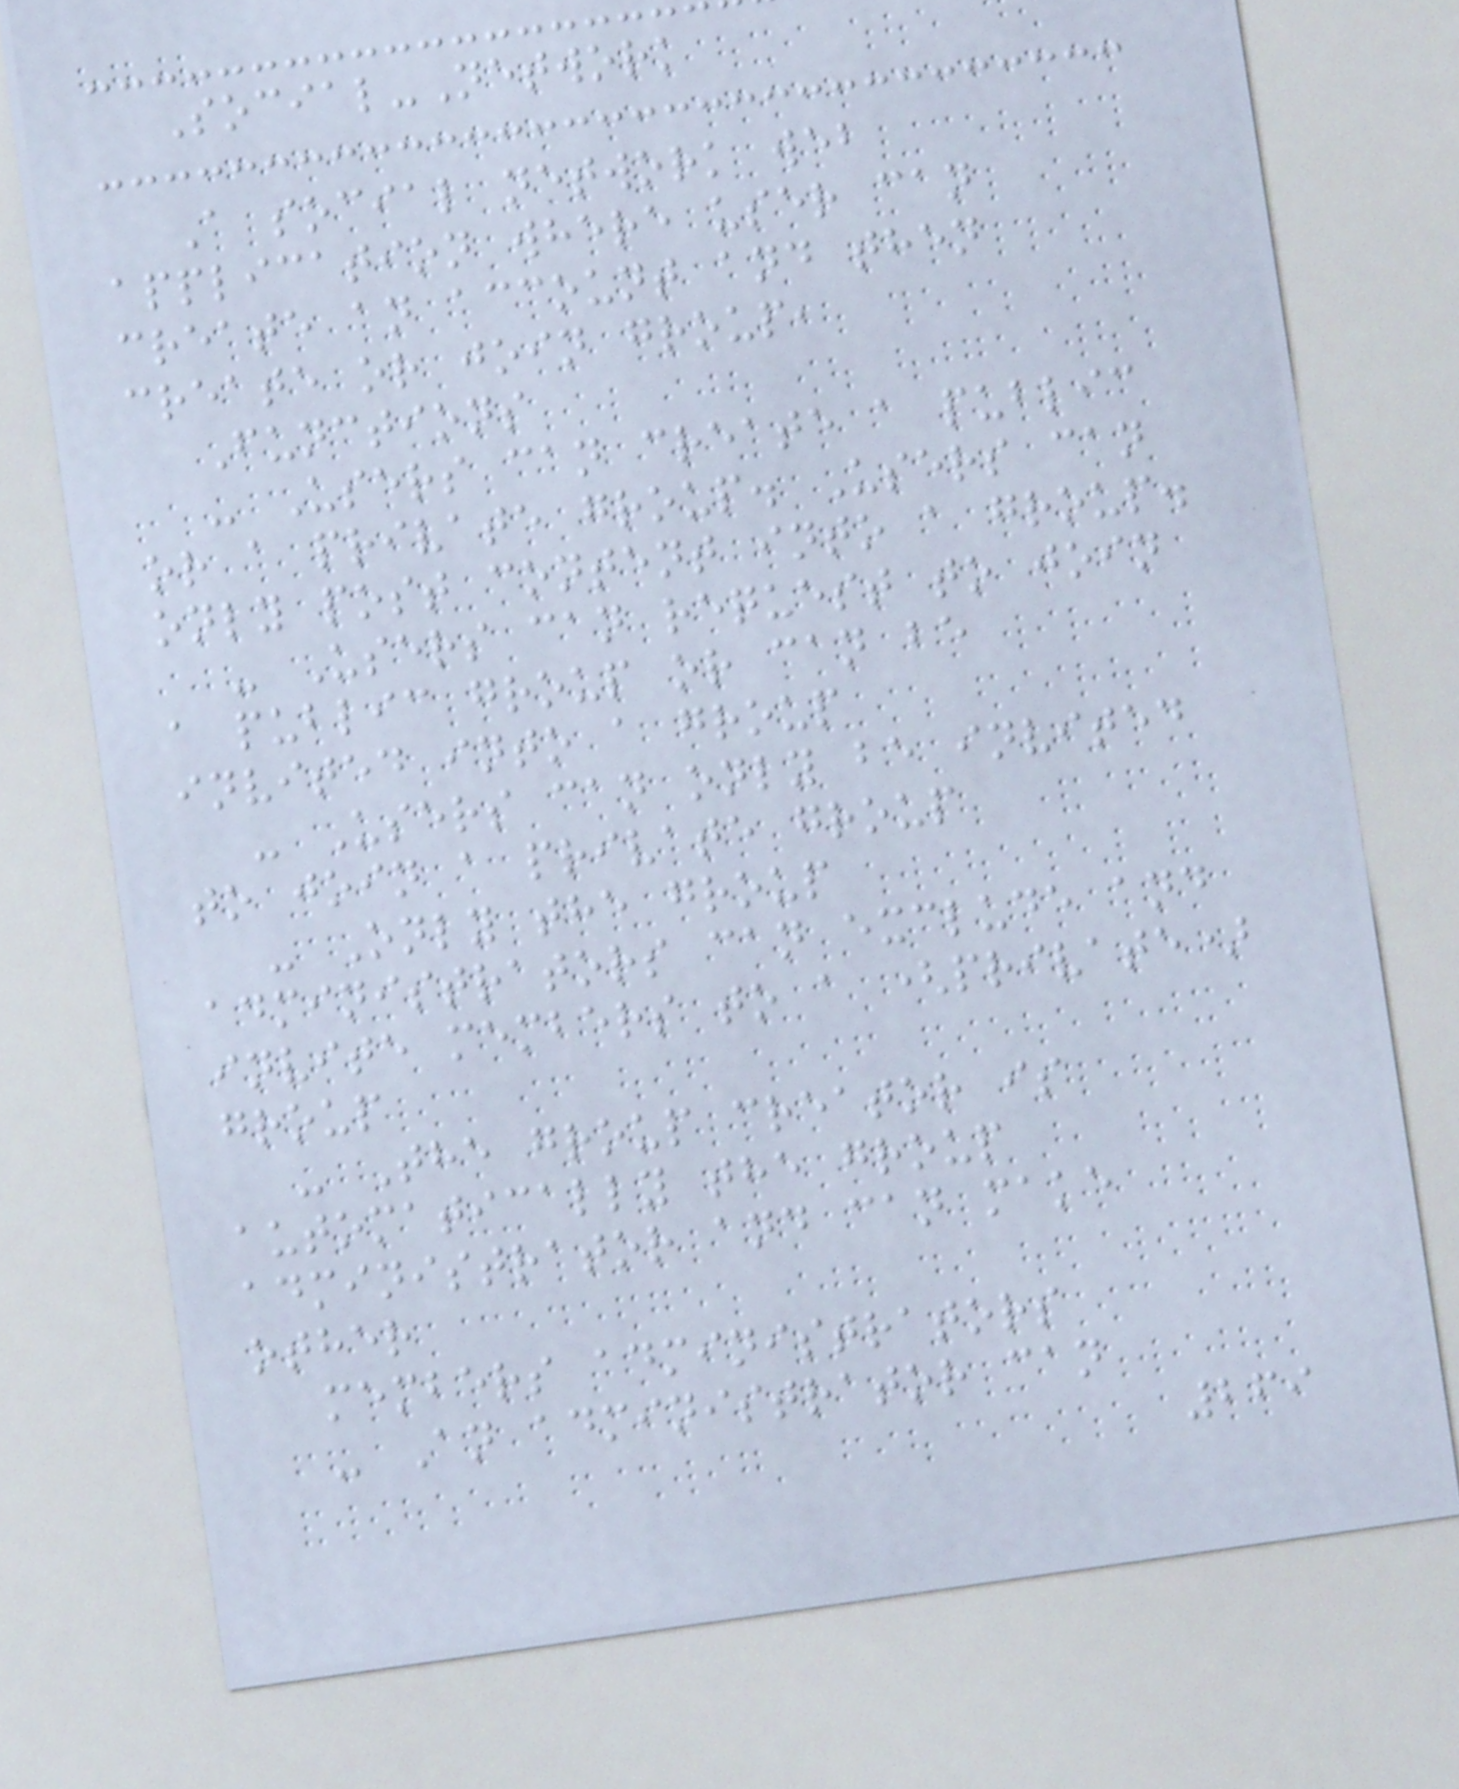Social-Network
A social network web
application where user can
create an account and then
create or join group,
Functions
- Users can create a public
or a private group. Users can
only post content into a group.
- Users can request to join
a public group or can be
invited into a group
- Users can only be invited
to join a private group
- Only the group
administrators can exclude and
invite members to a (private)
group
- The group creator is
automatically the group
administrator and can make
other
members administrators
- An administrator can
269
